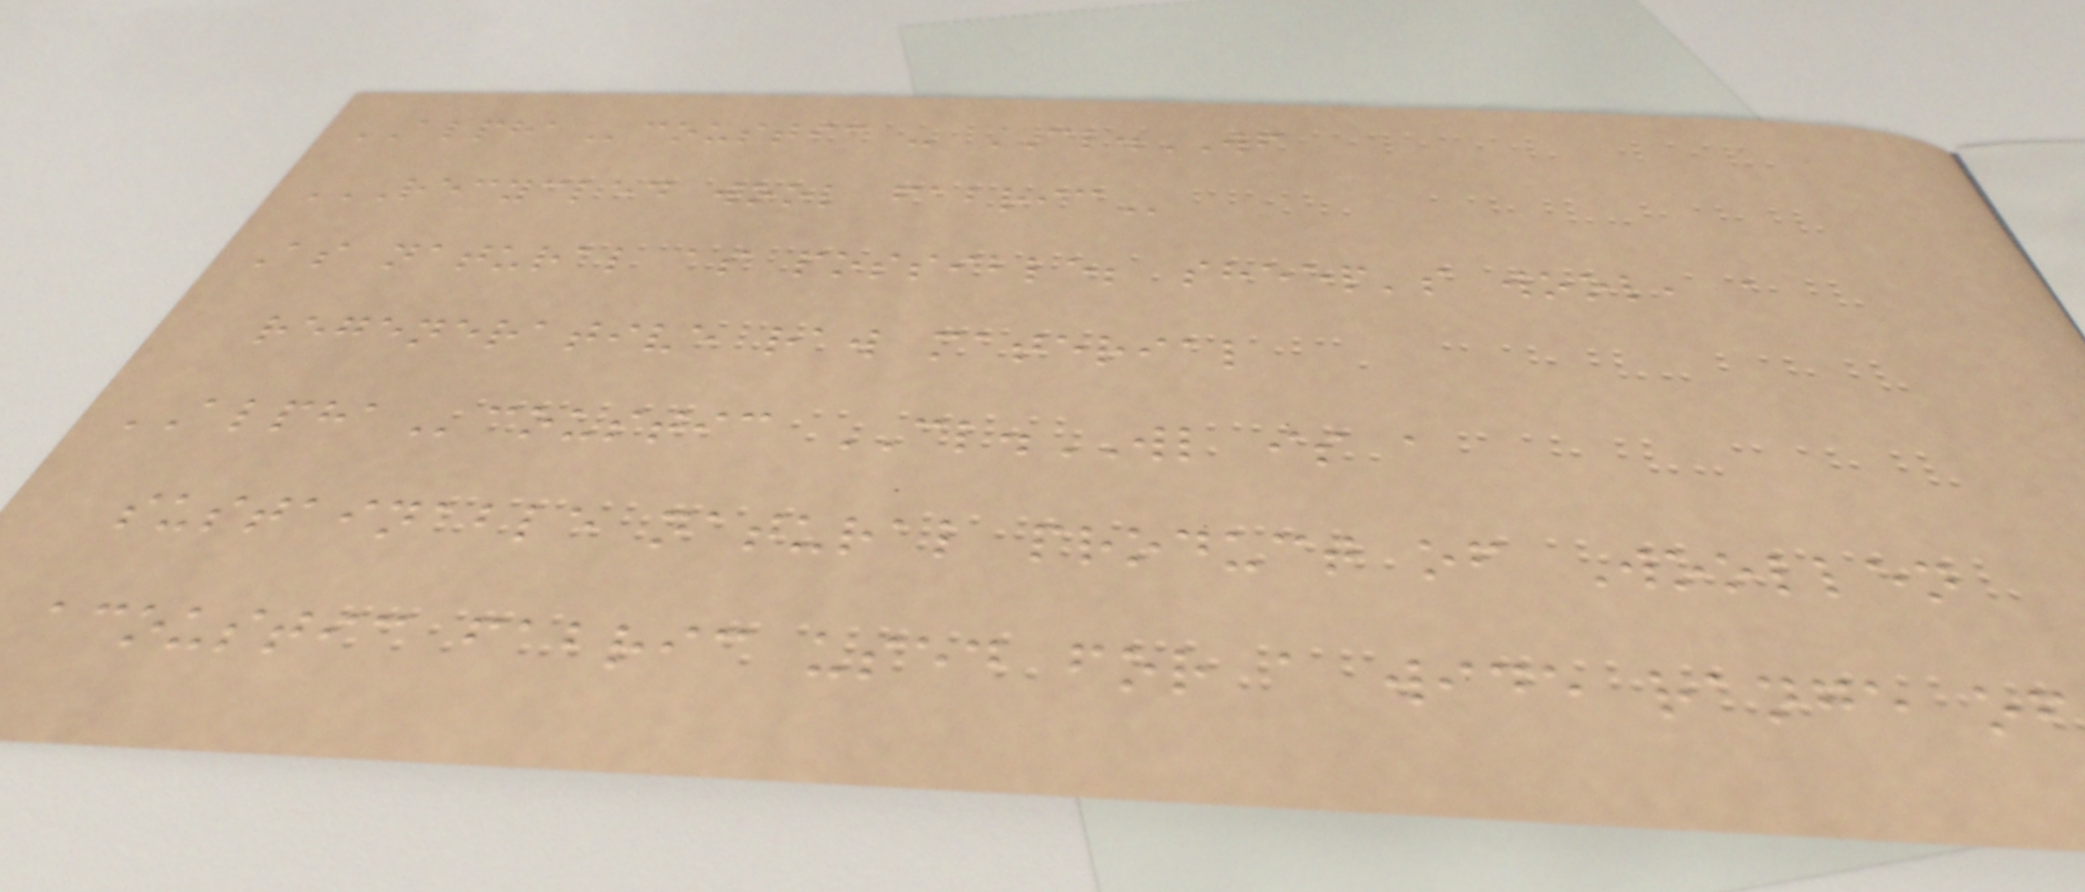ALPHAcoustic - CL.WF
RECYCLED WOOL FABRIC
As natural as possible; sheep's wool, a
regenerative raw material
ALPHAcoustic CL.WL is a
sustainable natural product of Woollen
acoustic fabric used for a wide range of
